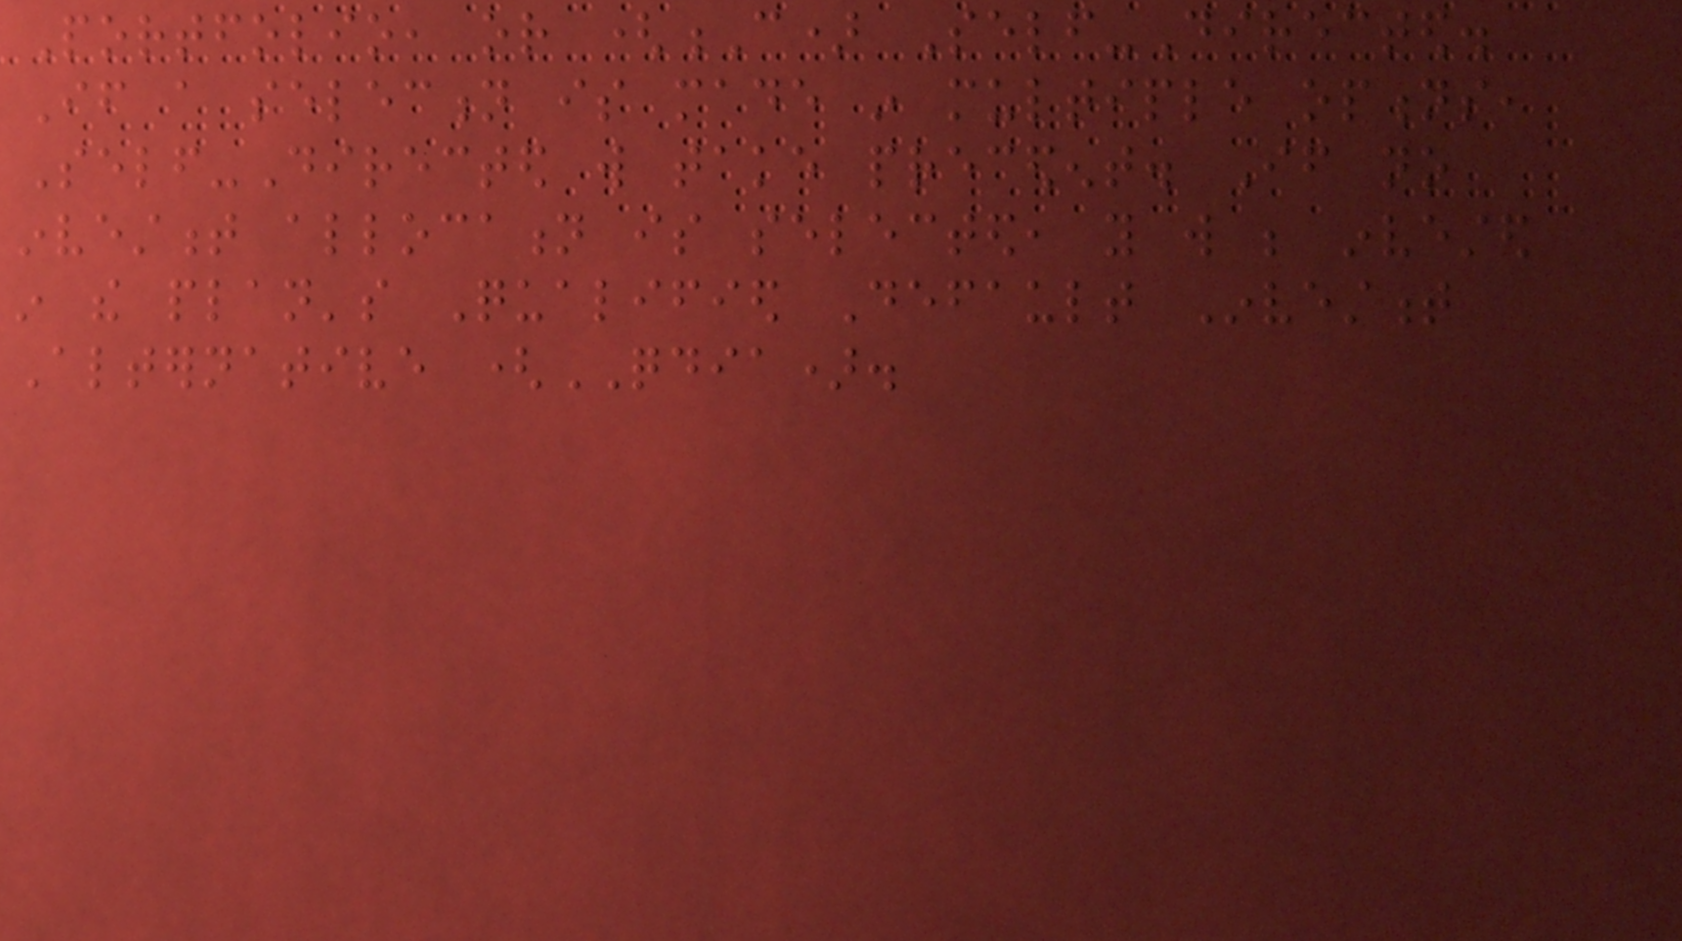Portfolio, or (C) Self-Directed.
If a selection is made in multiple options,
Self-Directed will take precedent. If no
investment allocation is selected, you will be invested
in the plan's Qualified Default Investment
Alternative (QDIA).
